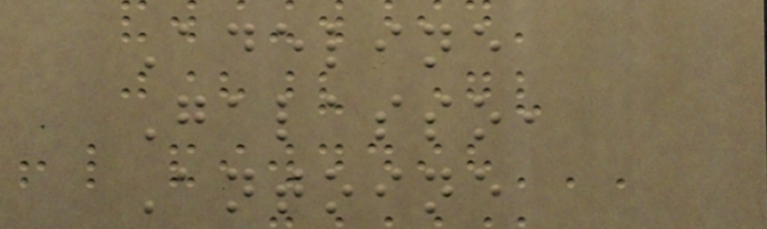Adeline
Galasso,
Antoine
